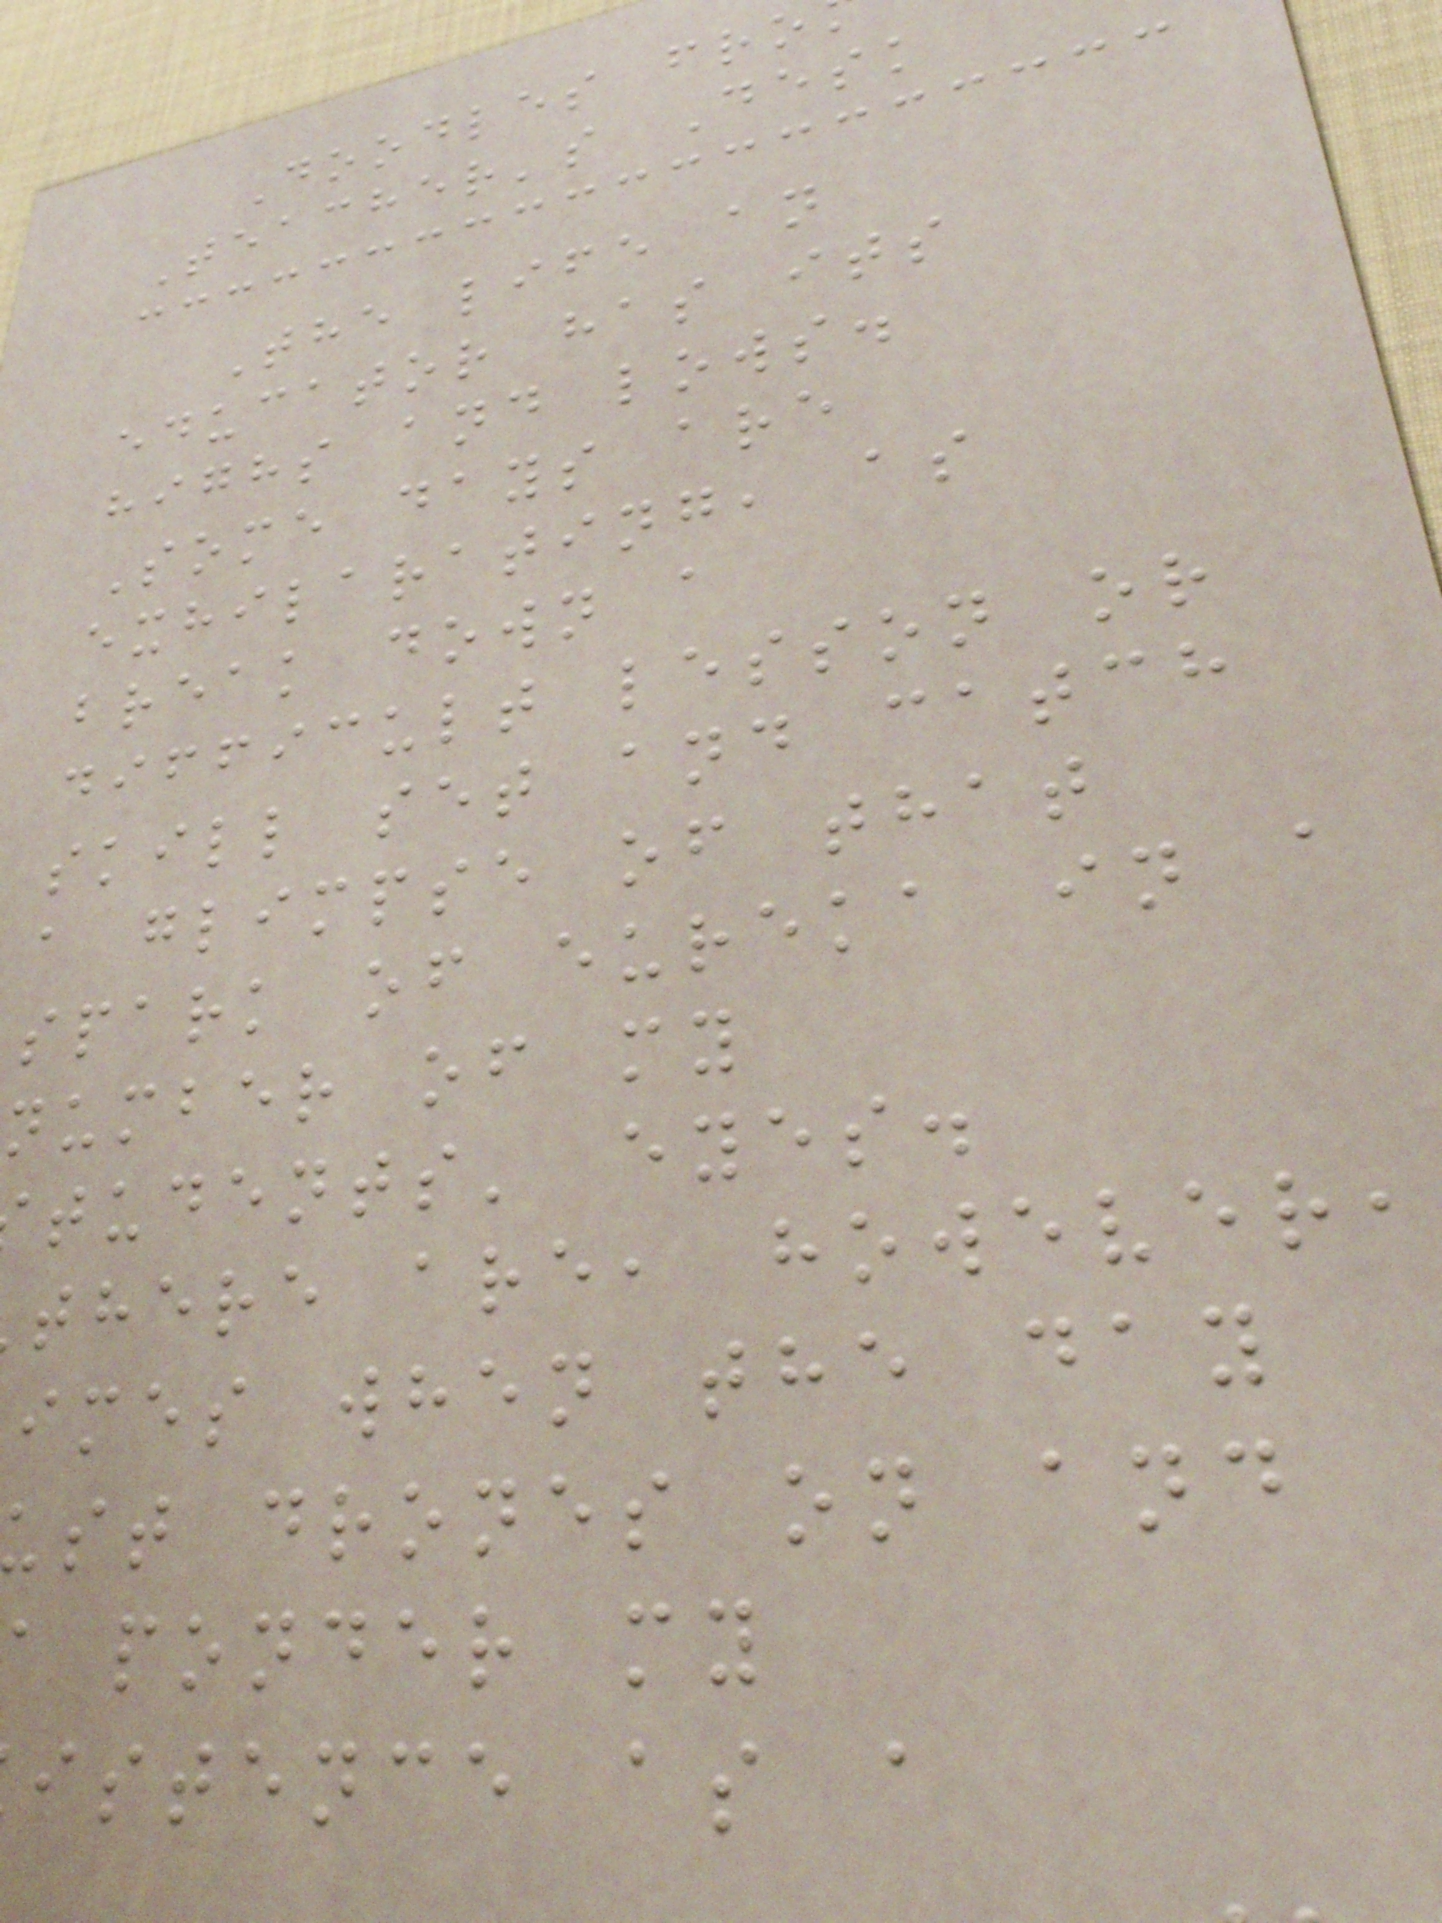Doodles fro
Teacher's Desk
The life an
educator has its
highs and lows.
Some days are
exhilarating, as
break down a
difficult lesson or
skill set and catch
a glimpse of that
spark of eureka in a
number of my
tudents' eyes.
there are, however,
imes when the day
st drones on and
ponder my
istence as a
